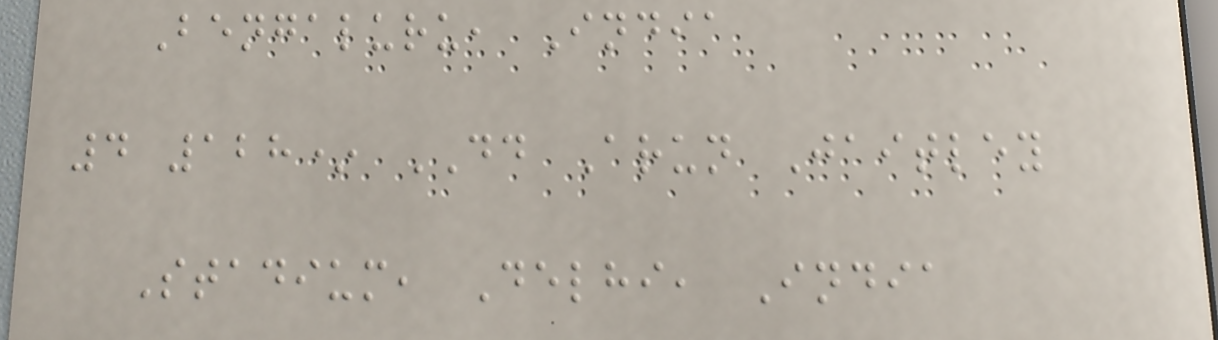Bengaluru, India
4 128* DD Arun Jaitley
Stadium, Delhi, India
